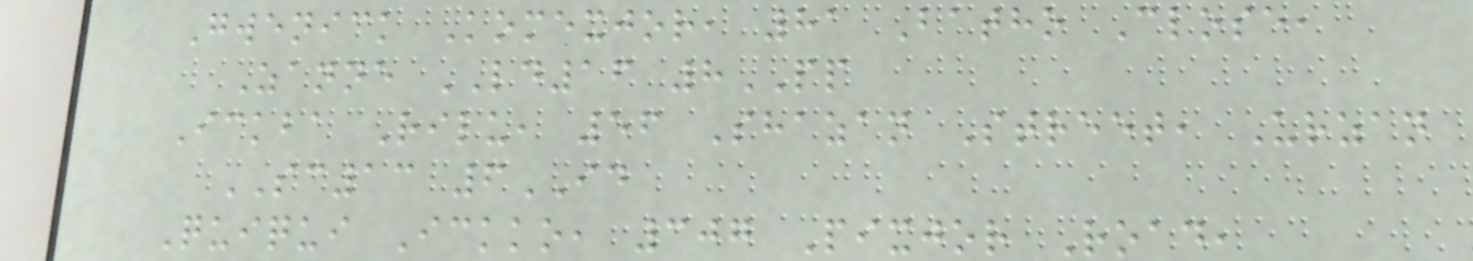Gwenick Komexjor, 81 Batho Close,
Zanne LD16 8PP
Ickba Rilu, 56 Shazan Street, Urzan
SC13 6ID
Quiqui Ickko, 307 Pixjor Road,
